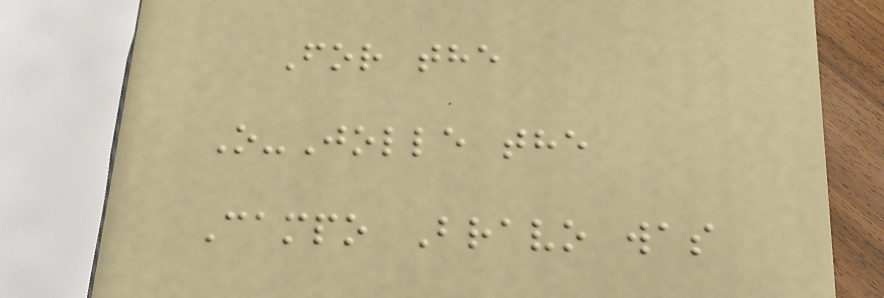For the
O-Jolle the
Campo Bravo was
